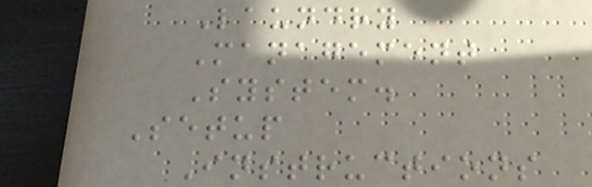Laundry
Management
System.
Setup
Instructions
